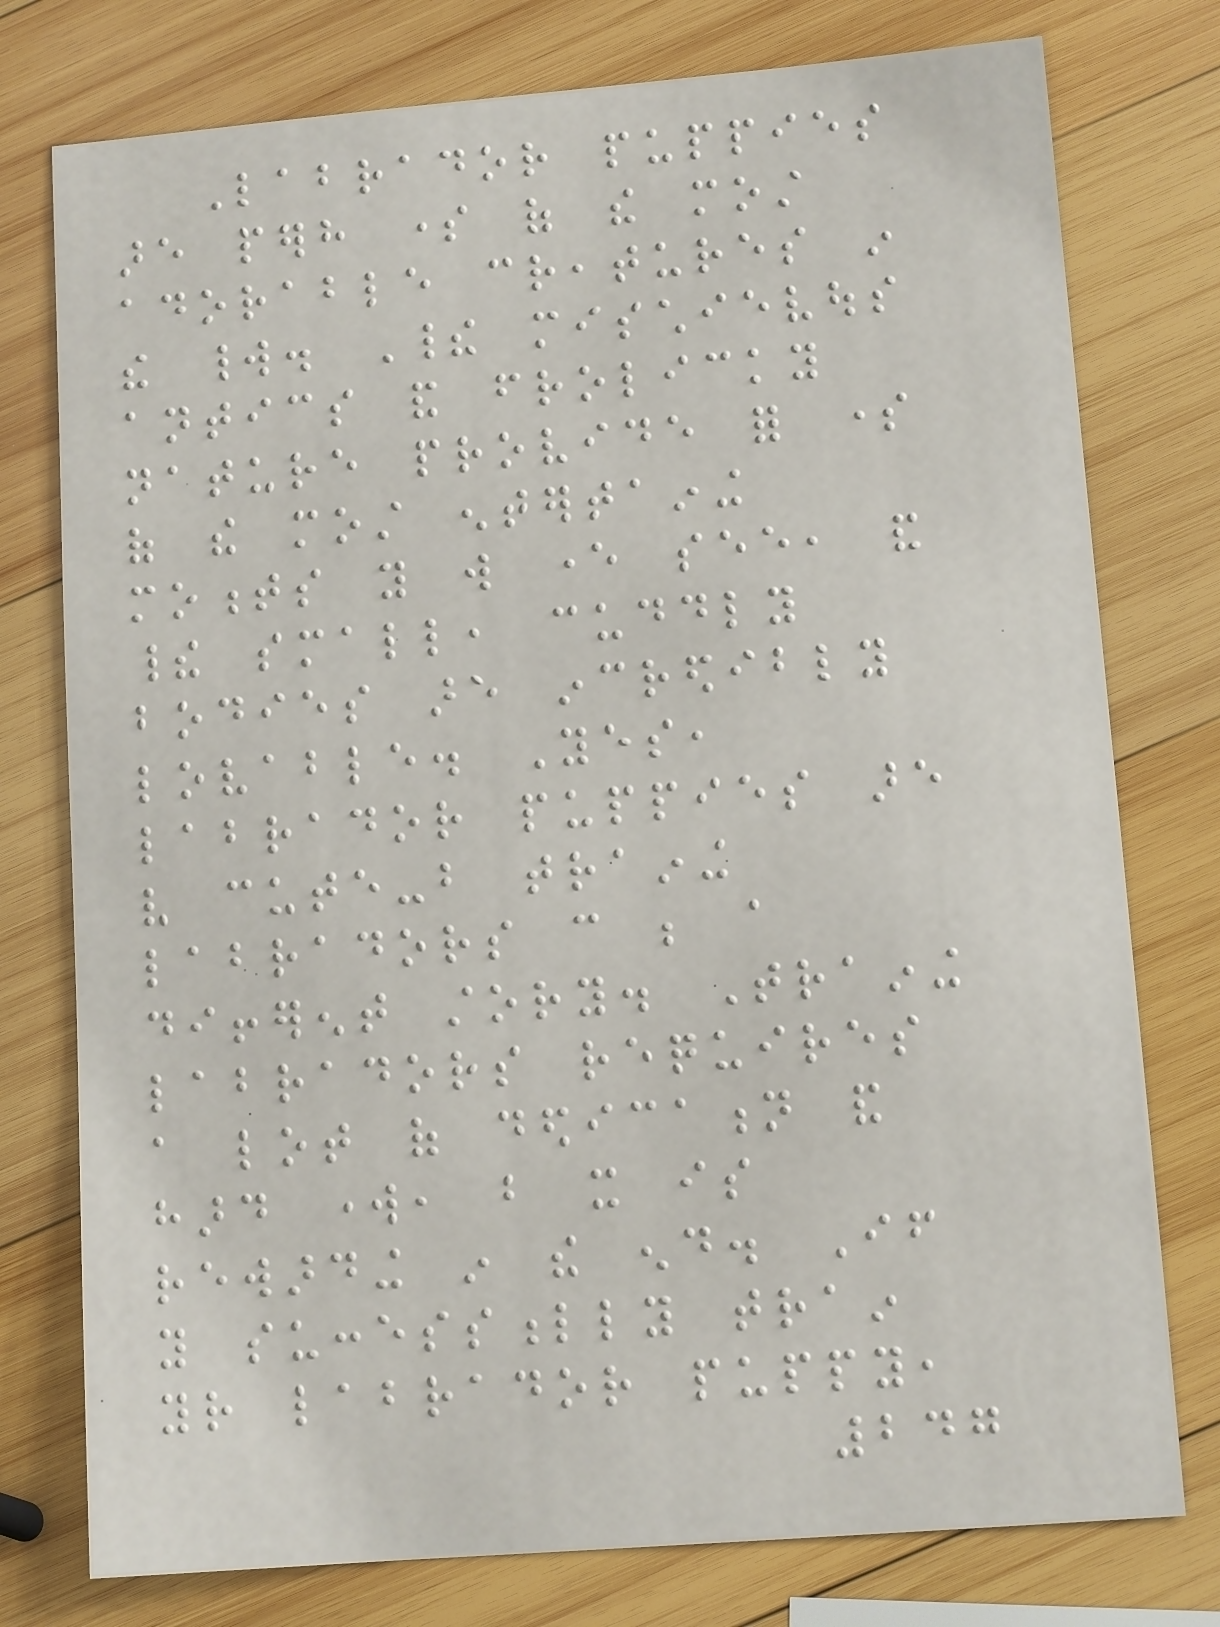Labrador puppies
are perhaps some of the most
adorable creatures in
the world. Their mischievous
antics and frolicky
nature provide for some
of the most entertaining
moments you will ever see, and
their small, cuddly
bodies are incredibly
lovable. Yes,
labrador puppies are
very cute-but training
labradors can be a
different story. Training
labradors requires
a lot of dedication and
hard work, but it is
rewarding in the end. If
you successfully train
your labrador puppy,
247
